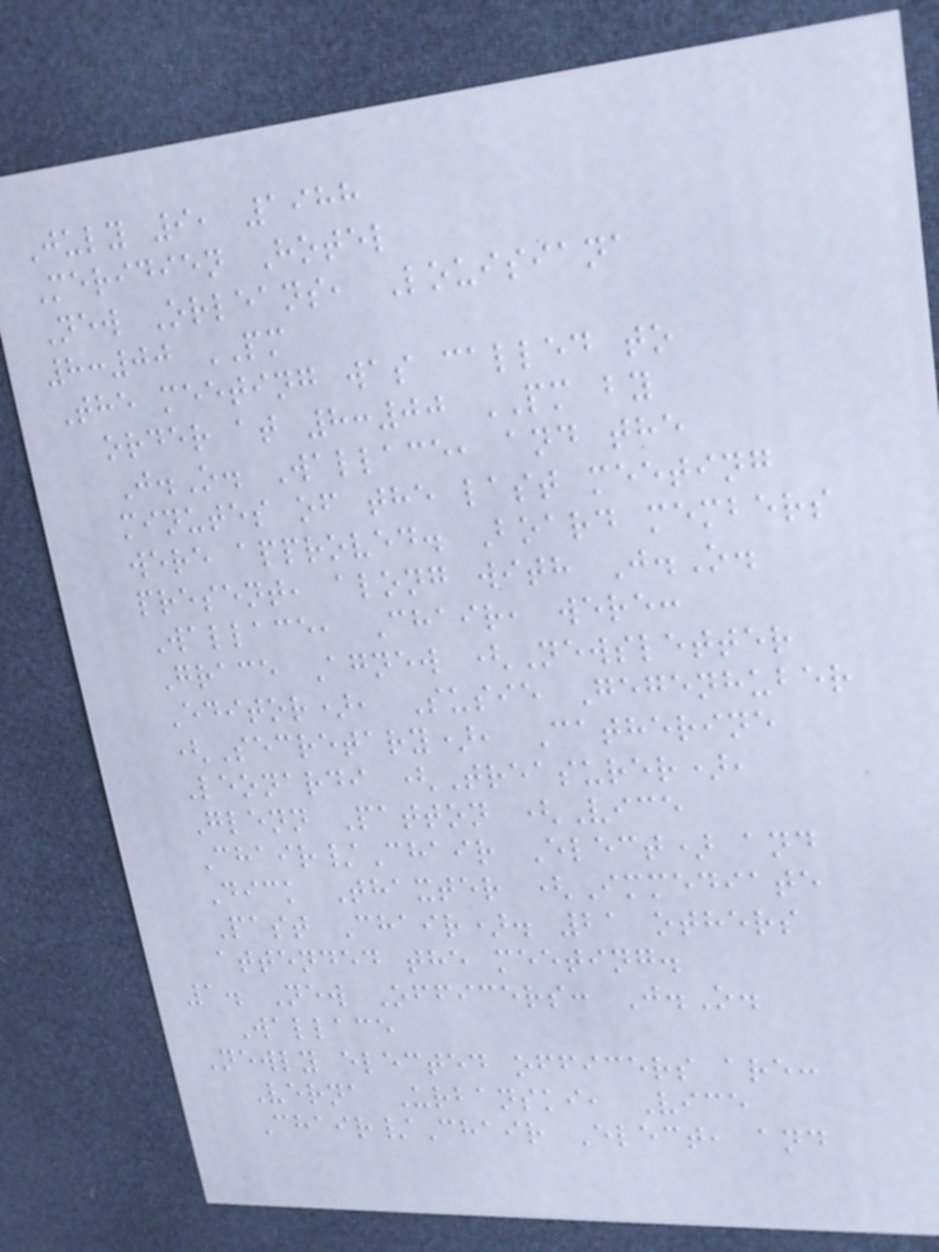July 9, 1988
Meridien Hotel
New Orleans, Louisiana
8:00 PM
The meeting was called to
order at 8:00 PM by
J.O. Wallace, and the
minutes of the last meeting
were approved. Board members
present, along with J.O.
Wallace, Chair, were:
Grace Agnew (Newsletter
Editor), Susie Gegenhuber
(Secretary), Catherine
Leonardi (Treasurer),
Glenn Patton (Vice
Chair/Chair Elect) and
Dick Thaxter (Immediate
Past Chair). 21 others
attended the meeting.
1. New Officers: J.O.
Wallace
Newly elected officers are:
Verna Urbanski, Vice
Chair/Chair Elect, and
